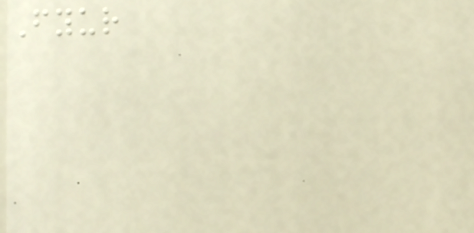Fyur
